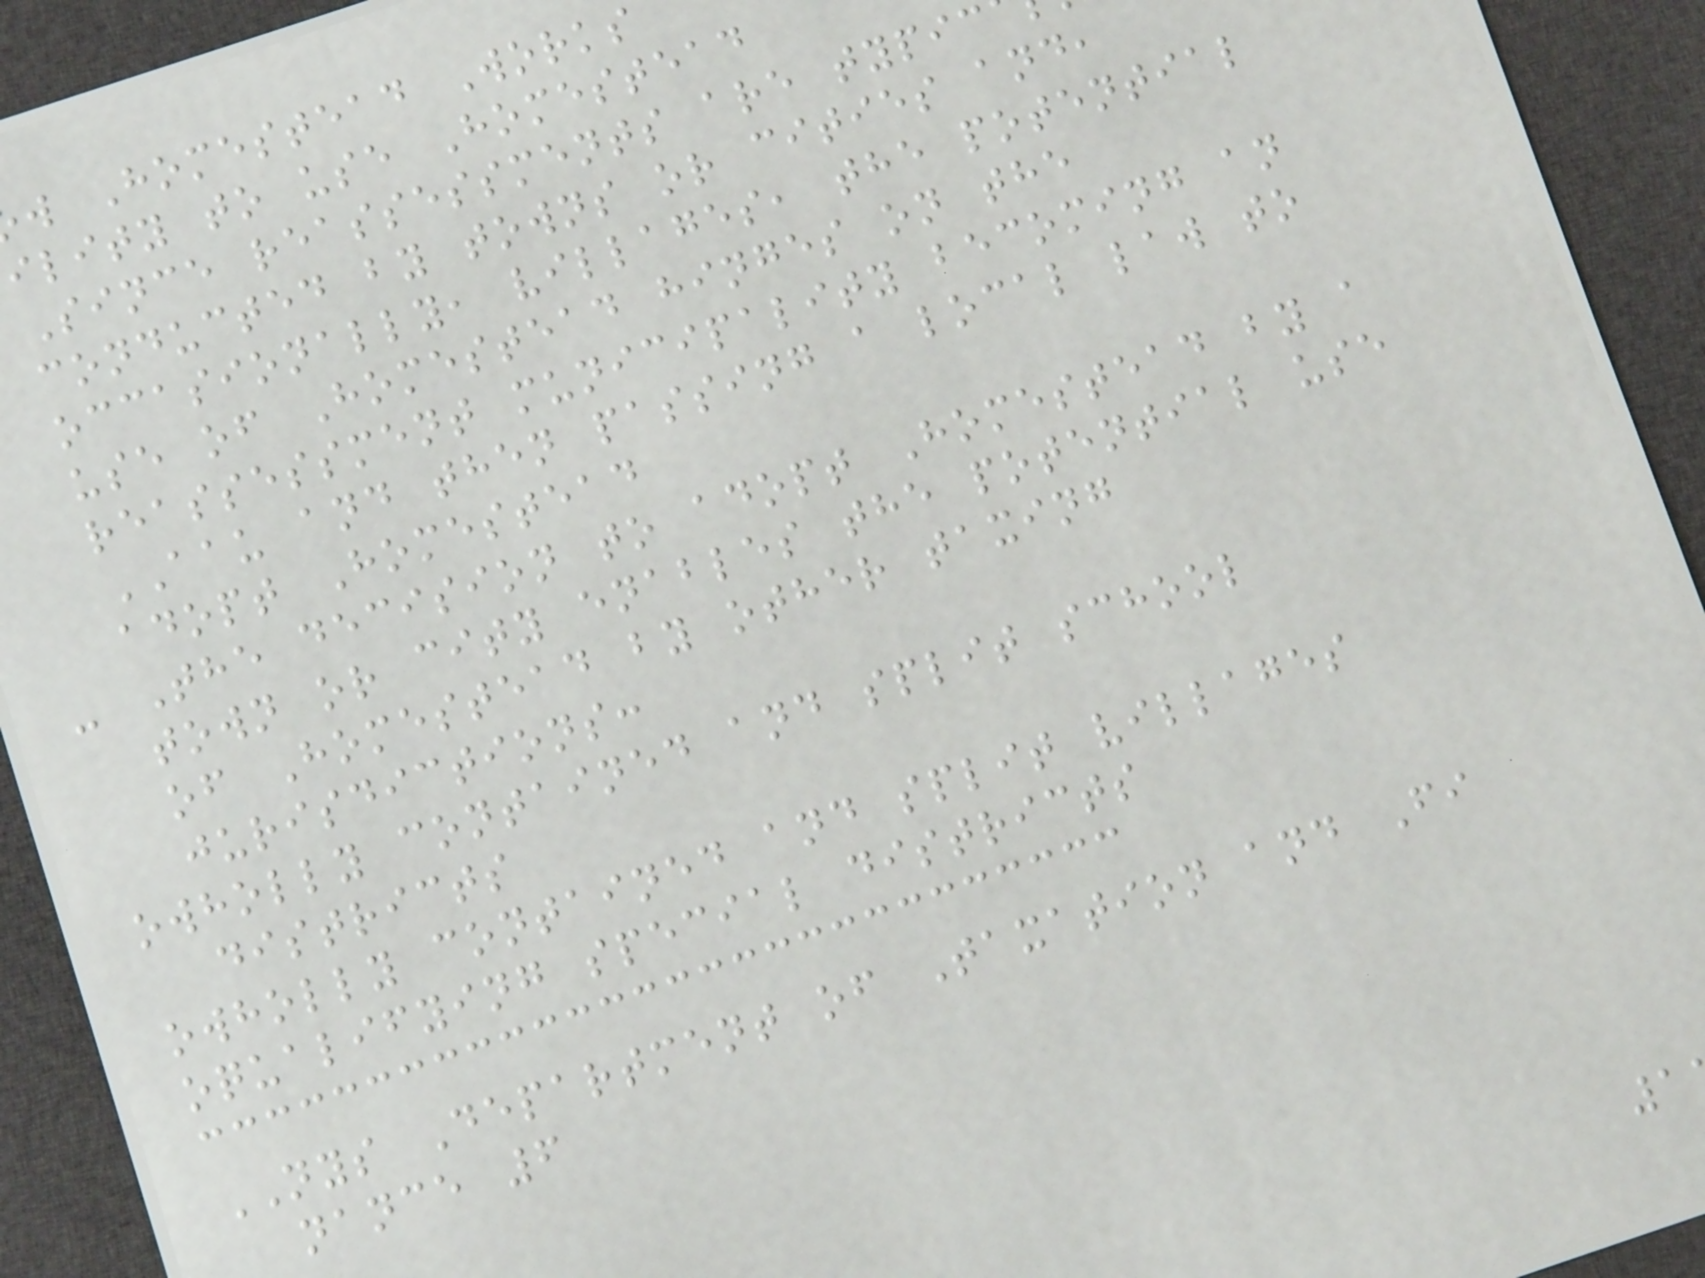w Homestead Works
ility to use Homestead
Since reassessments are typic
conducted by towns or cities and,
occasionally, villages, the potential
use of Homestead hinges on the
reassessment municipality becoming an
AAU and then passing a local law to
adopt Homestead
- The decision to adopt Homestead by a
town or city enables the potential use
of Homestead by other taxing
jurisdictions:
owholly contained and split school
districts
owholly contained and split villages
oqualifying special districts
NYS Department of Taxation and Fi
nance 6
